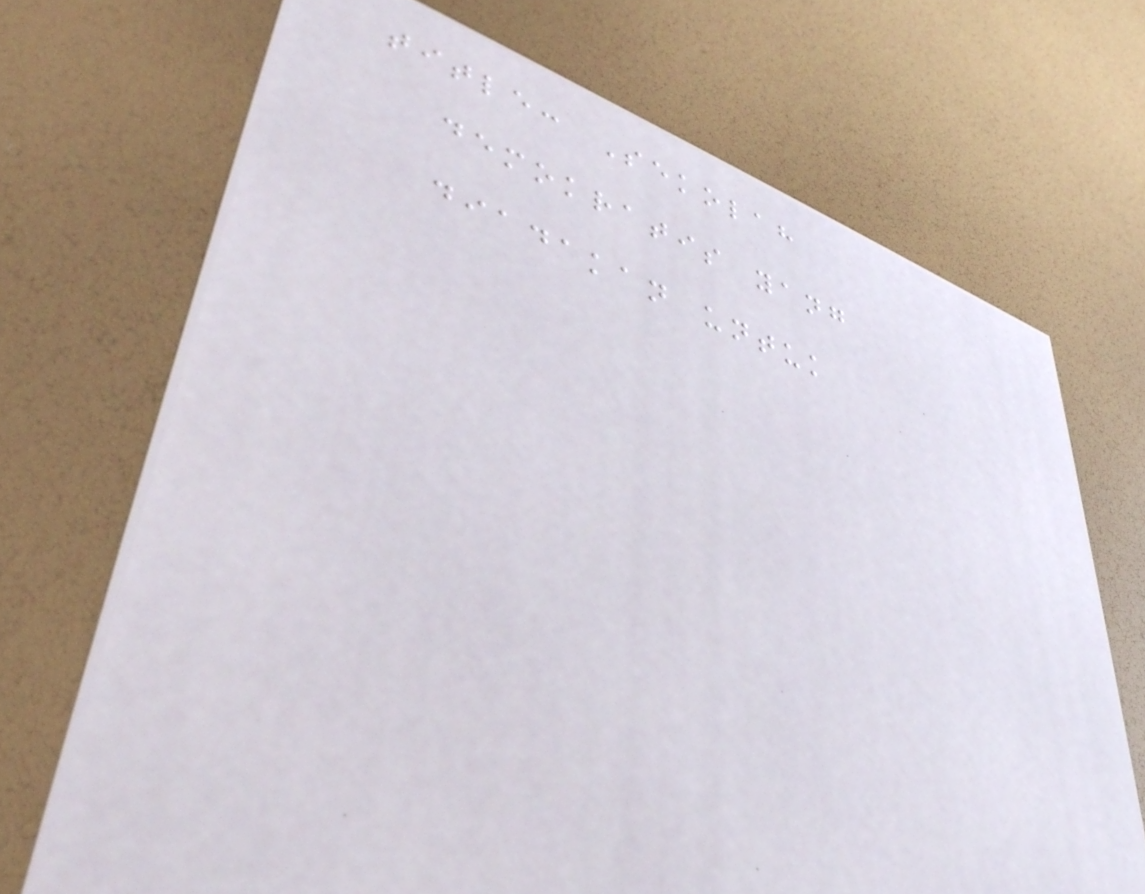title: Sekolah
demokratis yang
diadakan untuk
